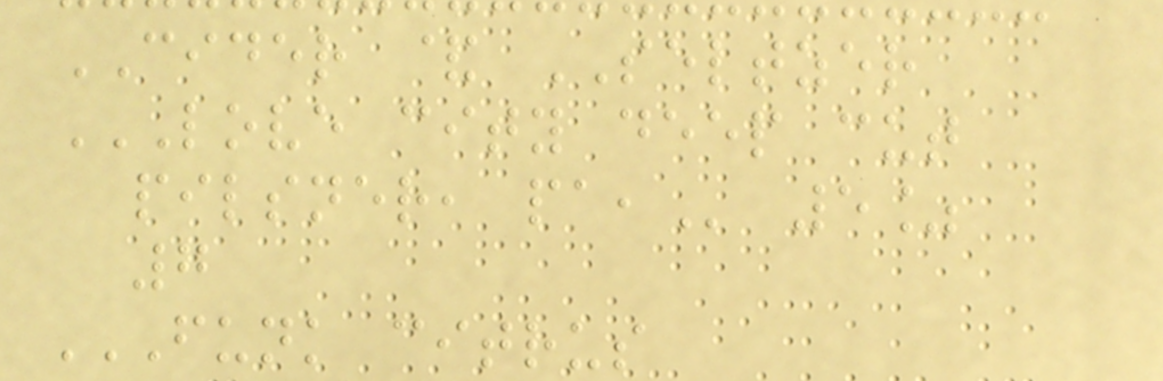CIDER & SELTZER
LOVE CITY DEEP CUT
PILSNER, PA, 5%
7
FUNK CITRUS
